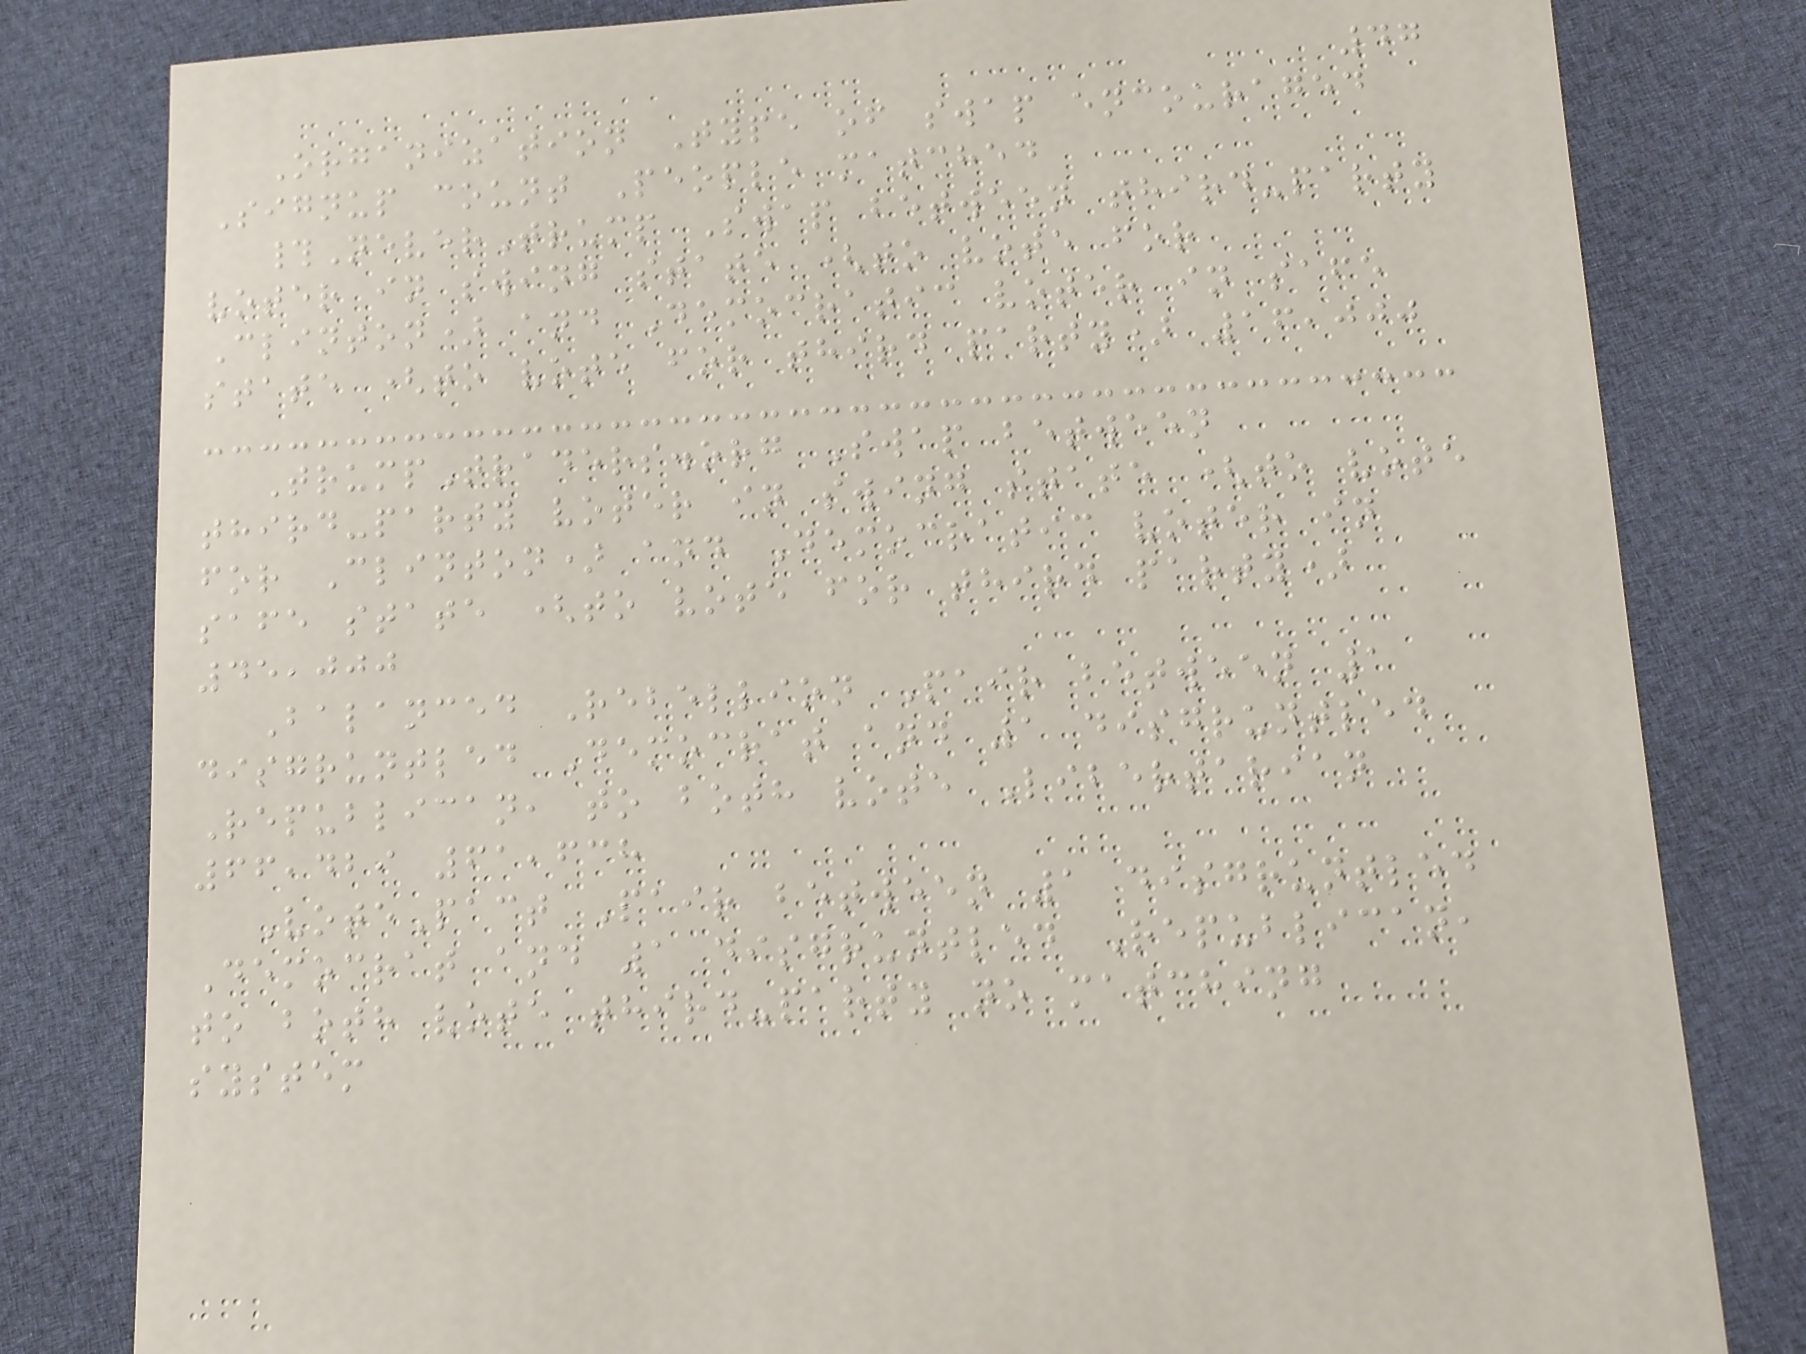47
Organization Type of swap encouraged
Signup count People matched
#NeverTrump Swap between third-party
voter in swing state (to vote for
Clinton) and Democratic voter in safe
state (to vote for third party) 16,000
TrumpTraders.org Swap between
third-party voter in swing state (to vote
for Clinton) and Democratic voter in
safe state (to vote for third party)
45,000
Balanced Rebellion Pair between 1
disgruntled Democrat and 1 disgruntled
Republican, to both vote Libertarian
66,429 61,638
VotePact Pair between 1 disgruntled
Democrat and 1 disgruntled Republican,
to both vote third-party no matching
system
